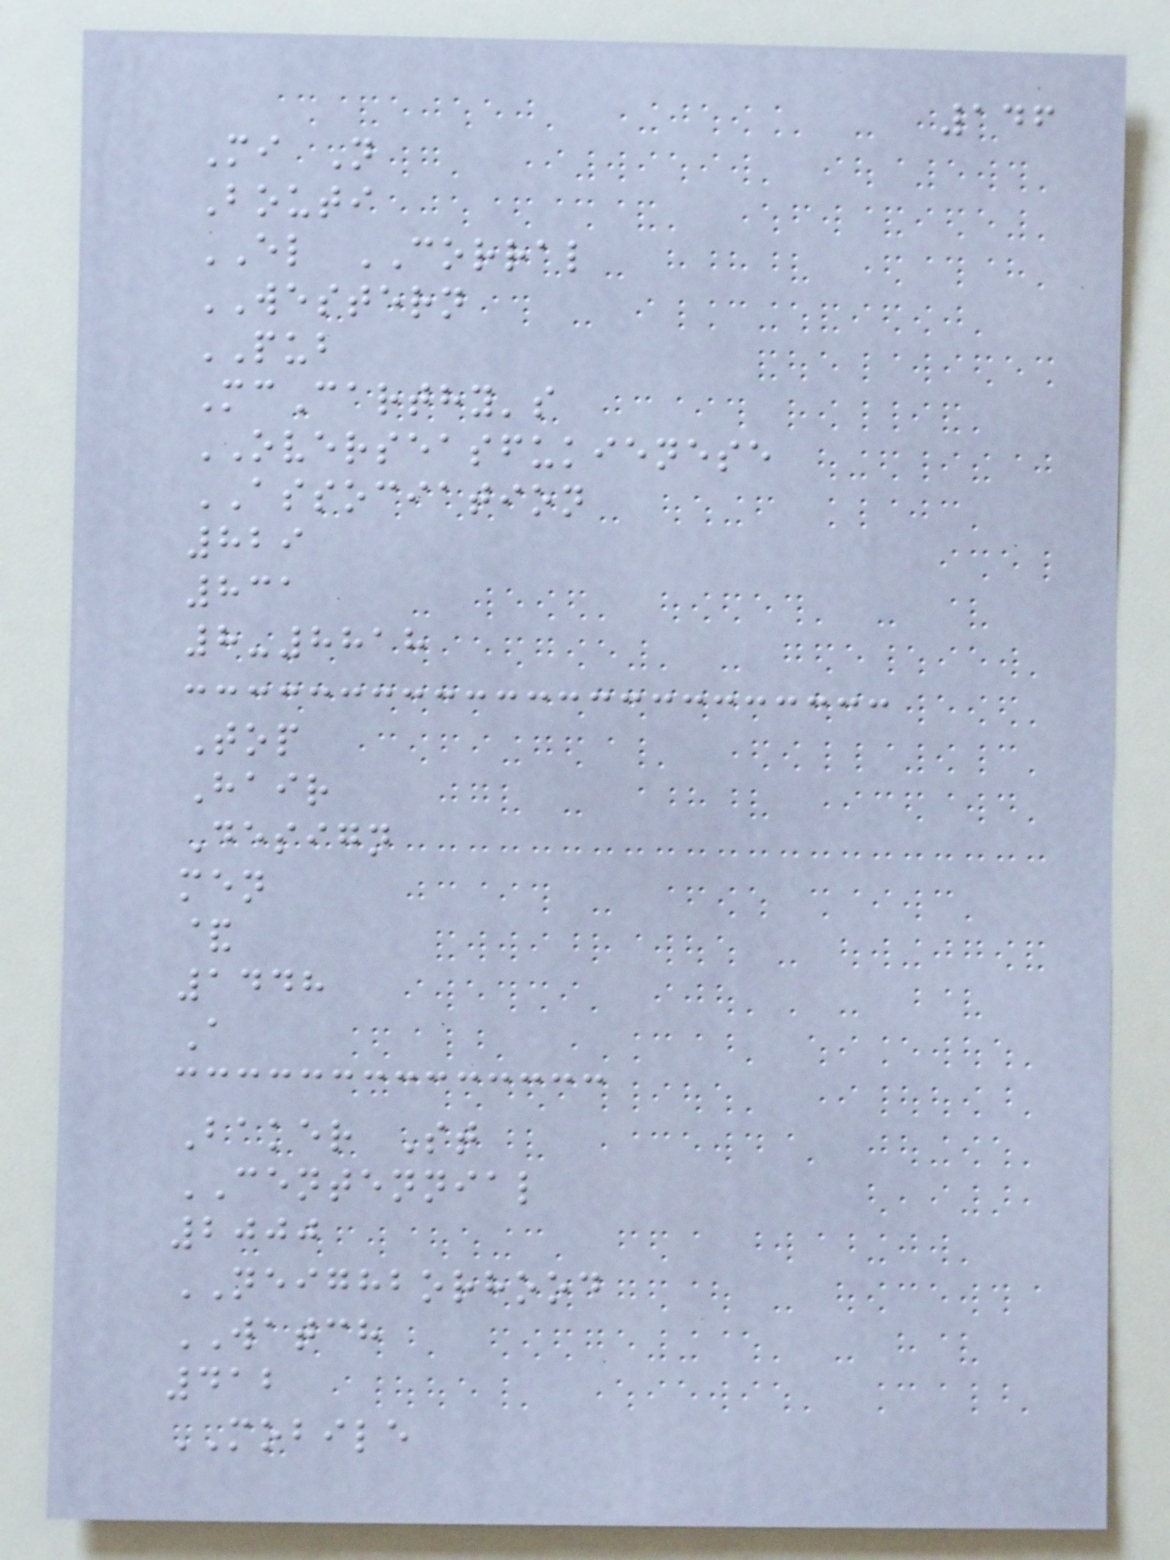146
Mi N
Bouti
EL CORRAL
WESTERN
PUB
McCarthy's
OVERSEASFUKIENESE
ASSOCIATION
829
831
8-8818
Top
Hair
Design
men
&
1448
A
Baker St
CENTENNIAL
2000
NEIGHBORHOOD
WATCH
412
MOBILE
